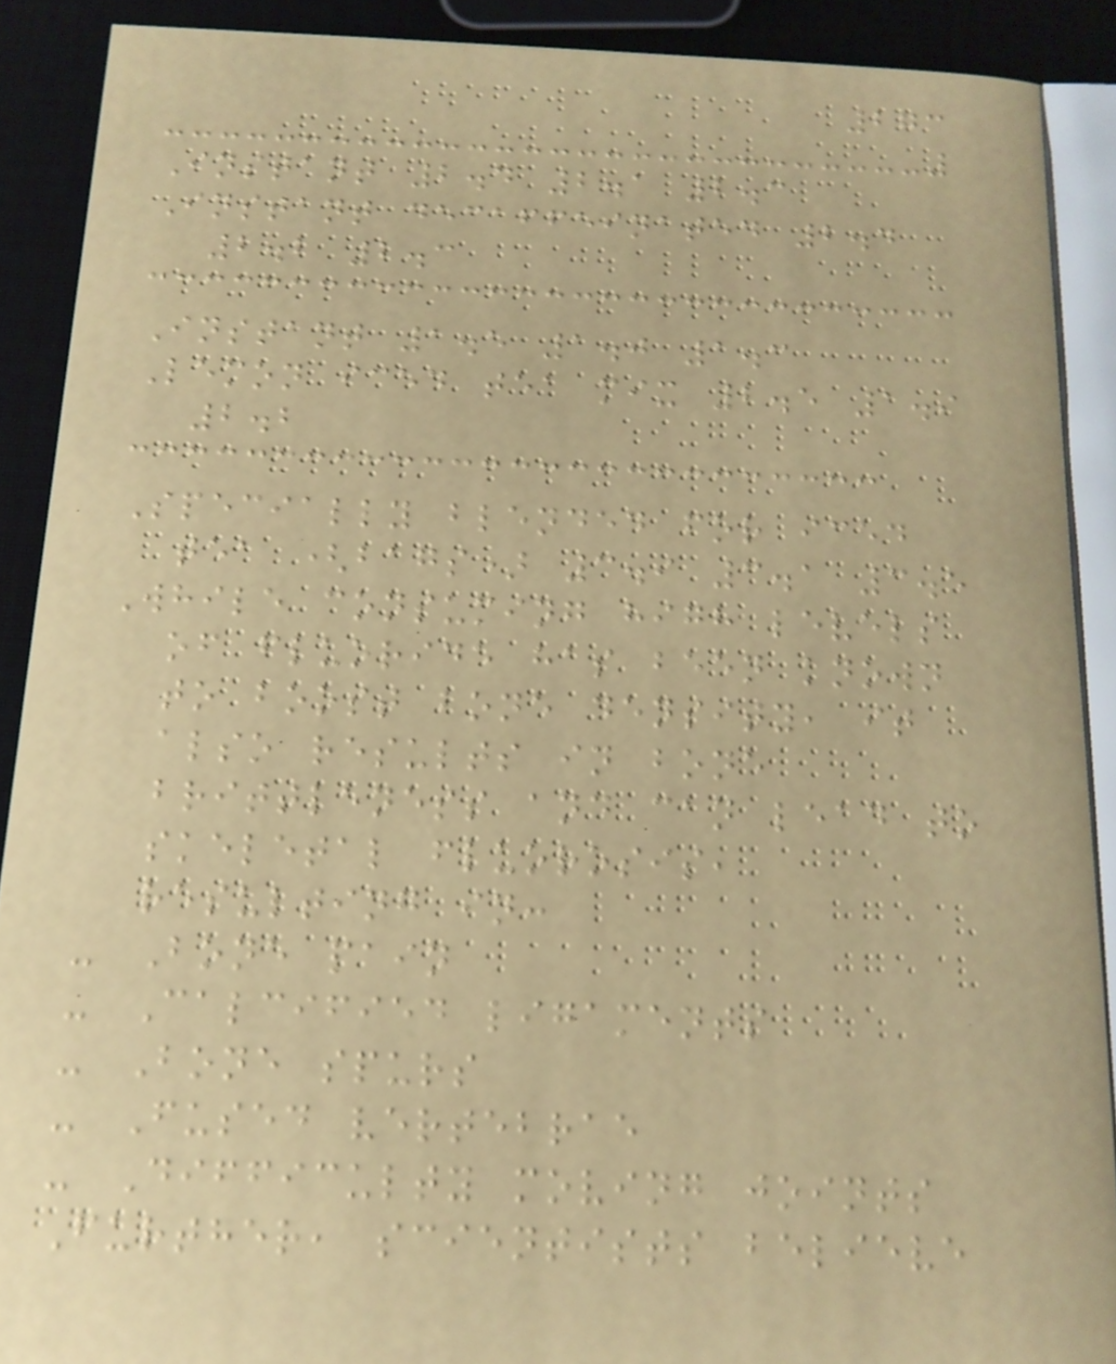273
Instant 2.4 2.1 2.3
Instant decaffeinated 2.4
2.2 2.3
Instant 1.5 1.0 1.3
Lemon iced tea mix 2.5 1.9
2.2
Specially blended for iced
tea (bags) 3.9 3.1 3.5
While consuming high levels
of fluoride has been known
to boost bone density, it
also results in bone
brittleness and can lead to
skeletal fluorosis,
resulting in:
- Bone pain
- Calcified ligaments
- Bone spurs
- Fused vertebrae
- Difficulty moving joints
Further, scientists believe
